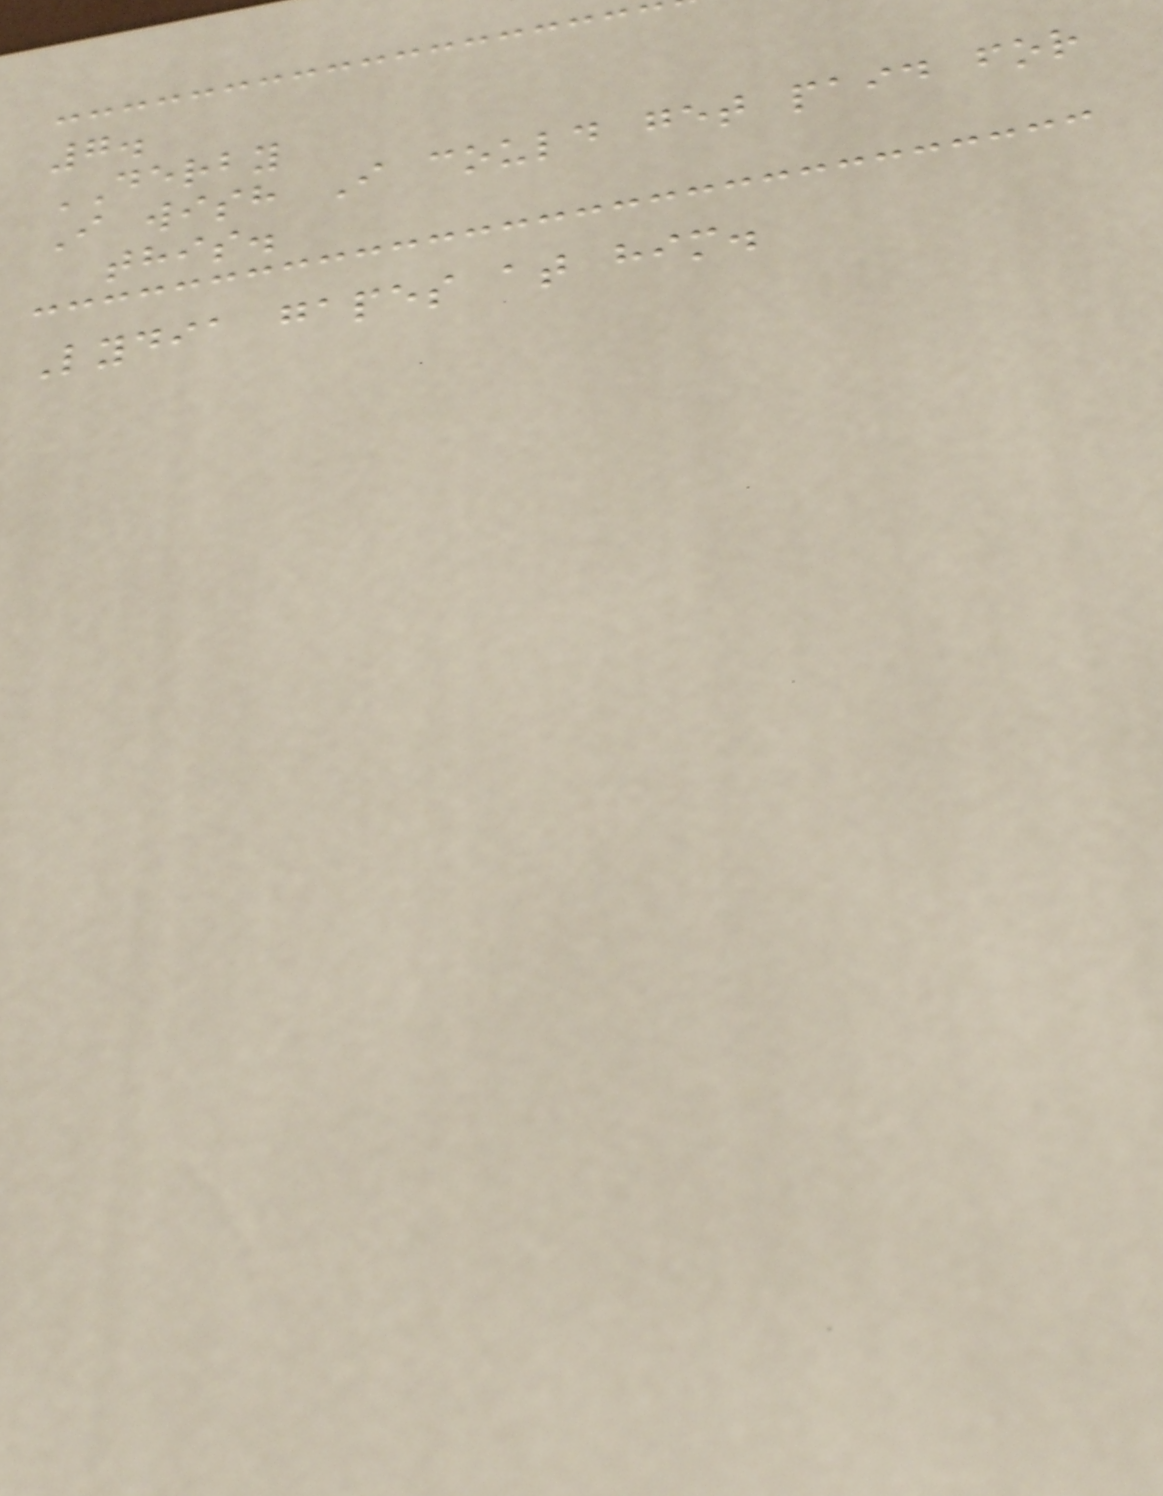7.
DERBY
I wish I could get paid for
this.
Lydia gapes at him.
